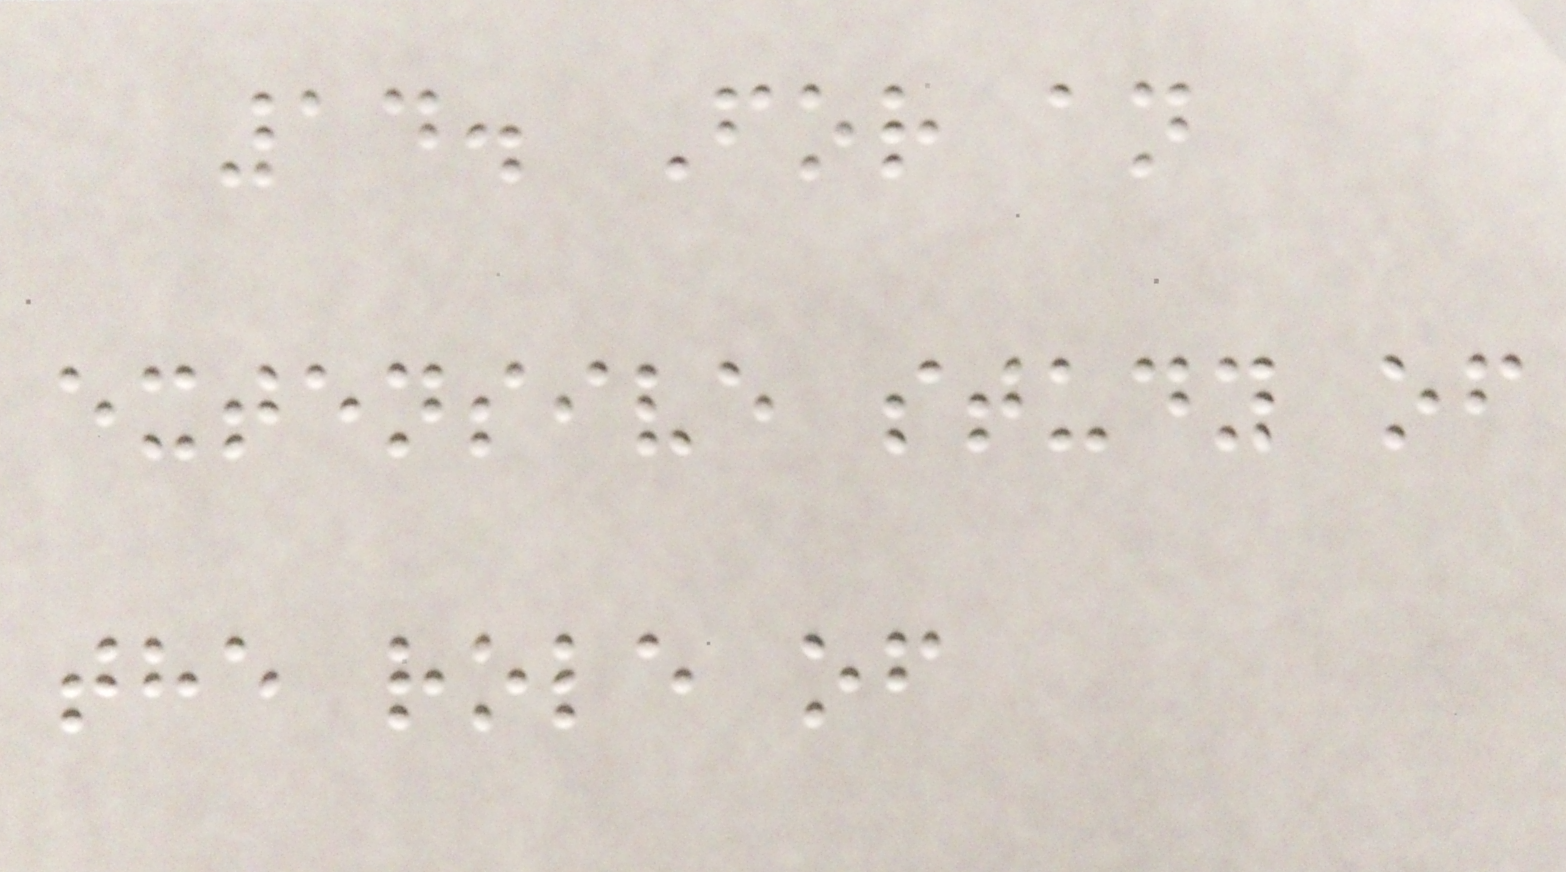14. For an
extensive study of
the role of
